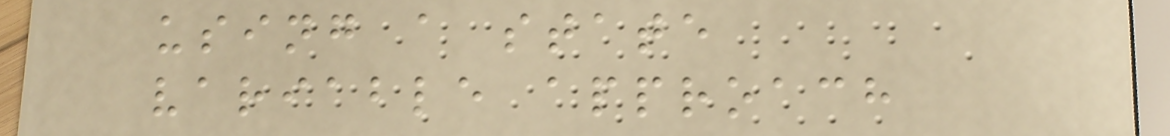using a state
variable approach
